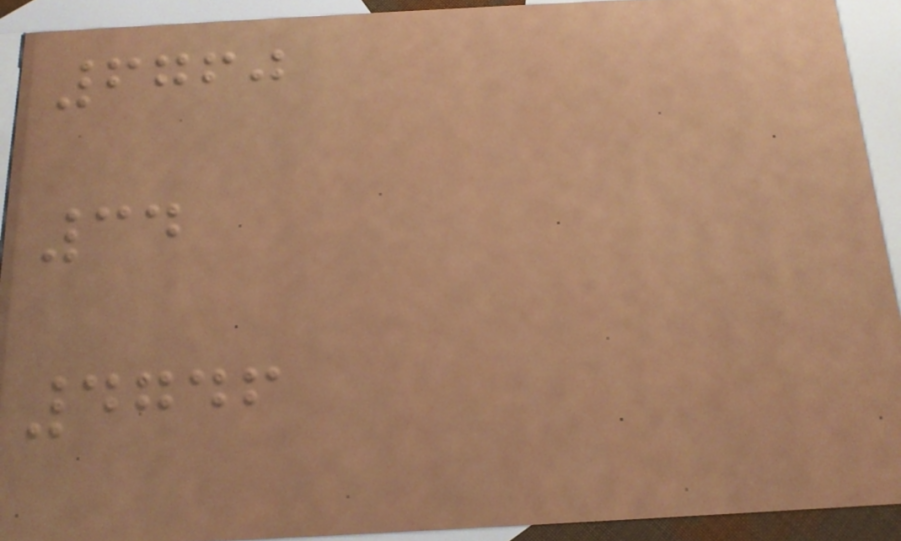6760
34
4746
